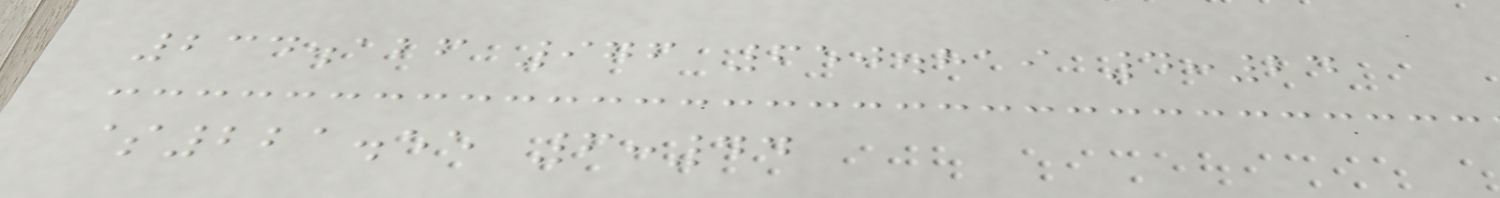234.126 976 650.819 4:24
$221.55 6:44
